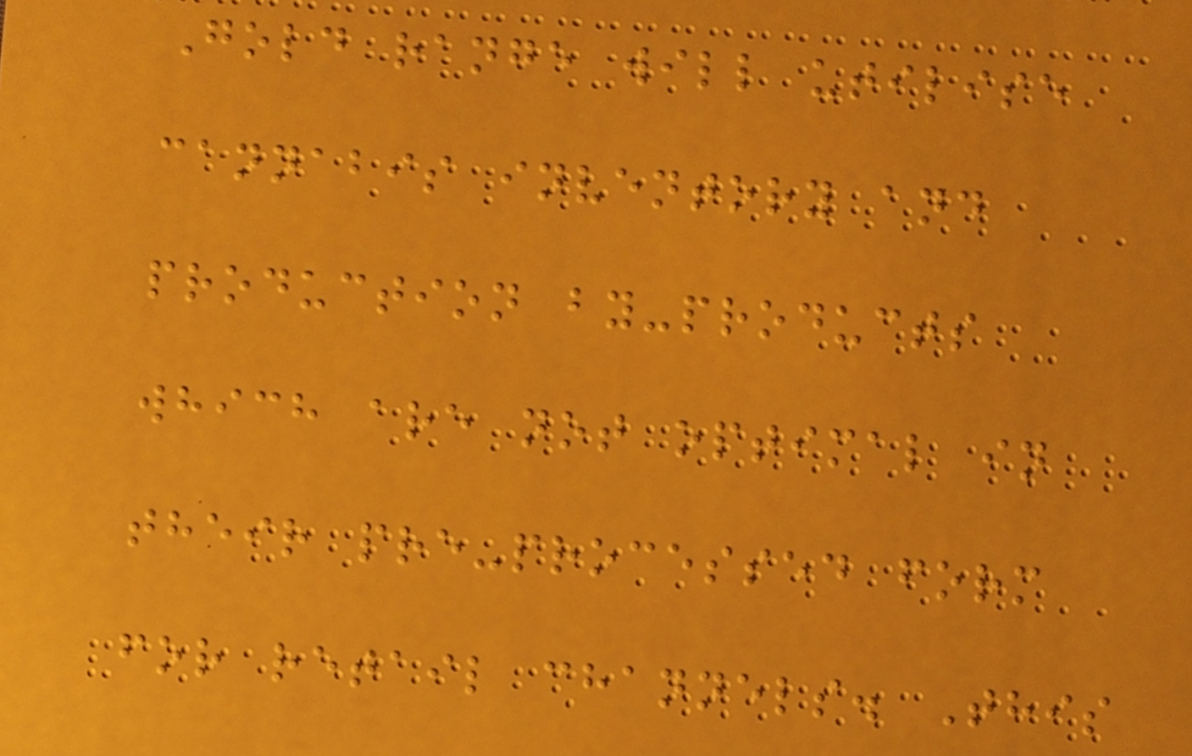Gold range will utilise
cannabis inventory and
production by-products
which are not optimal in
their pre-processed form
for retail channels. This
